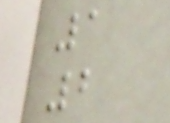1
2
